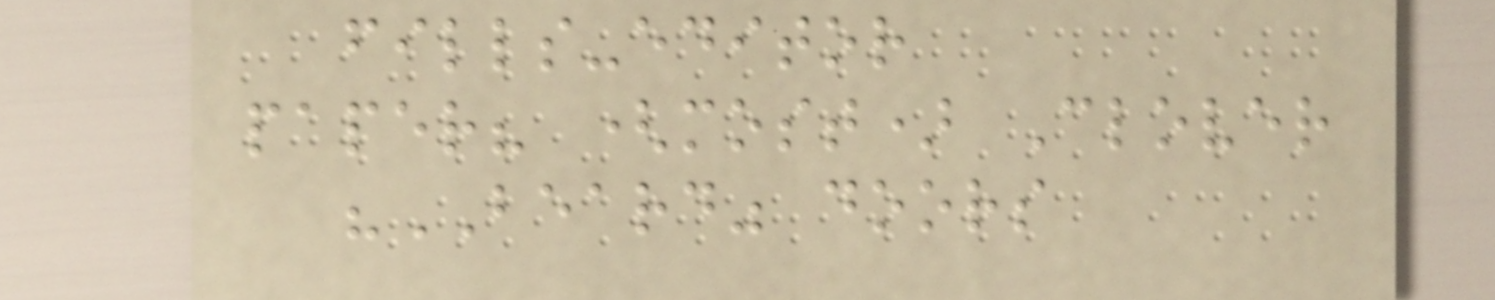fills-editor
paper? (most) Clover
"BEARD" doors
